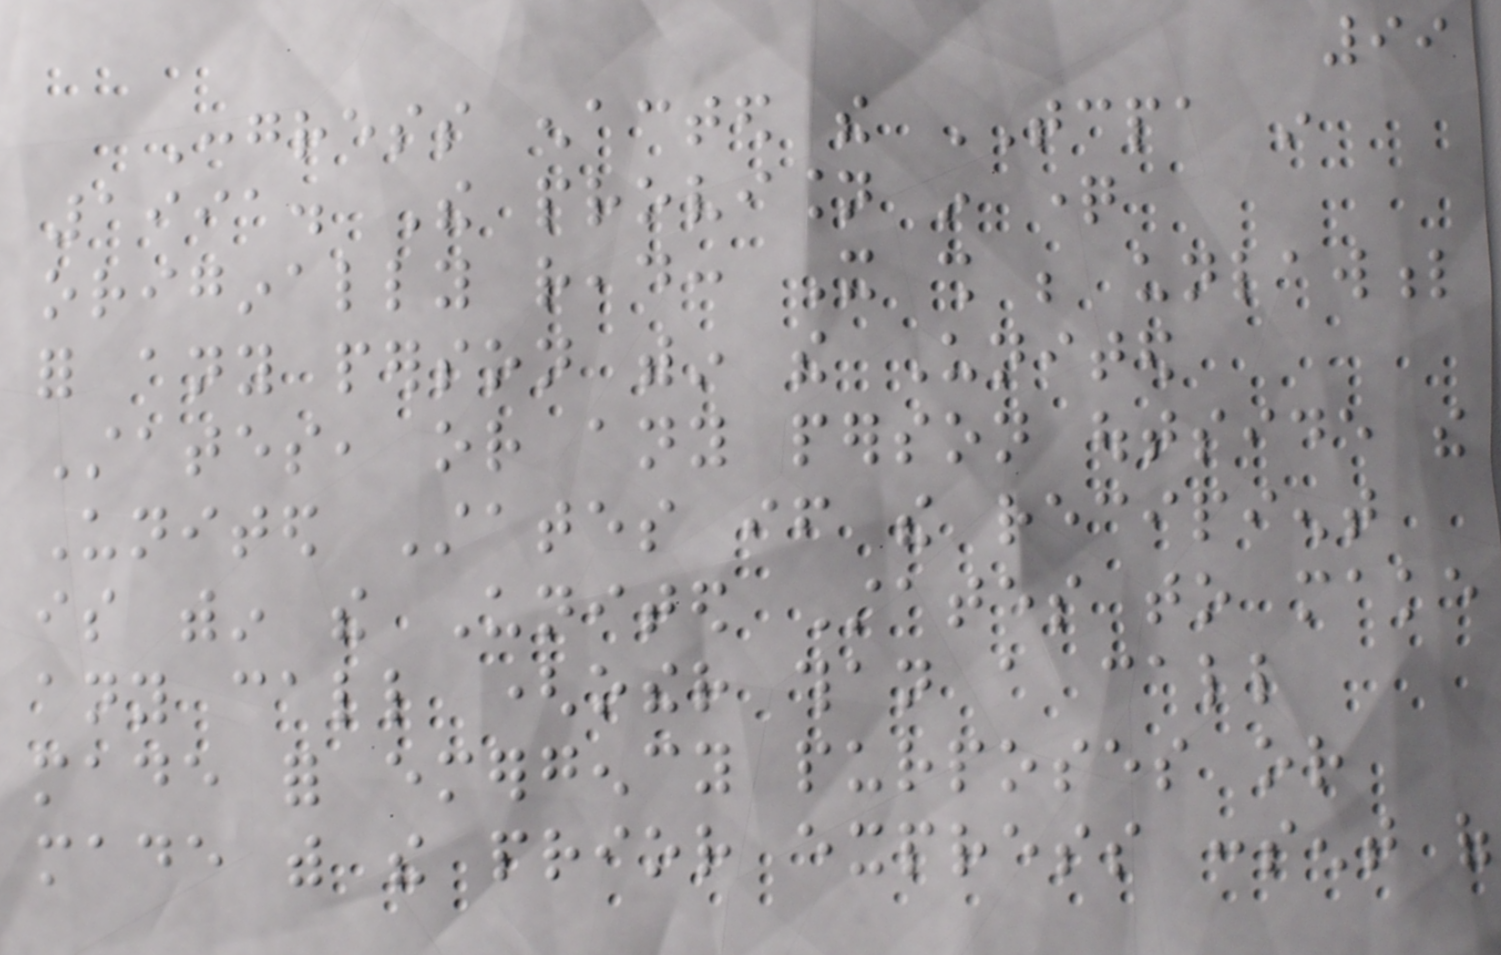99
Congress enacted the TCPA in
1991. The provision in question
originally read: It shall be unlawful
for any person within the United
States, or any person outside the
United States if the recipient
is within the United States to make
any call (other than a call
made for emergency purposes or
made with the prior express consent of
